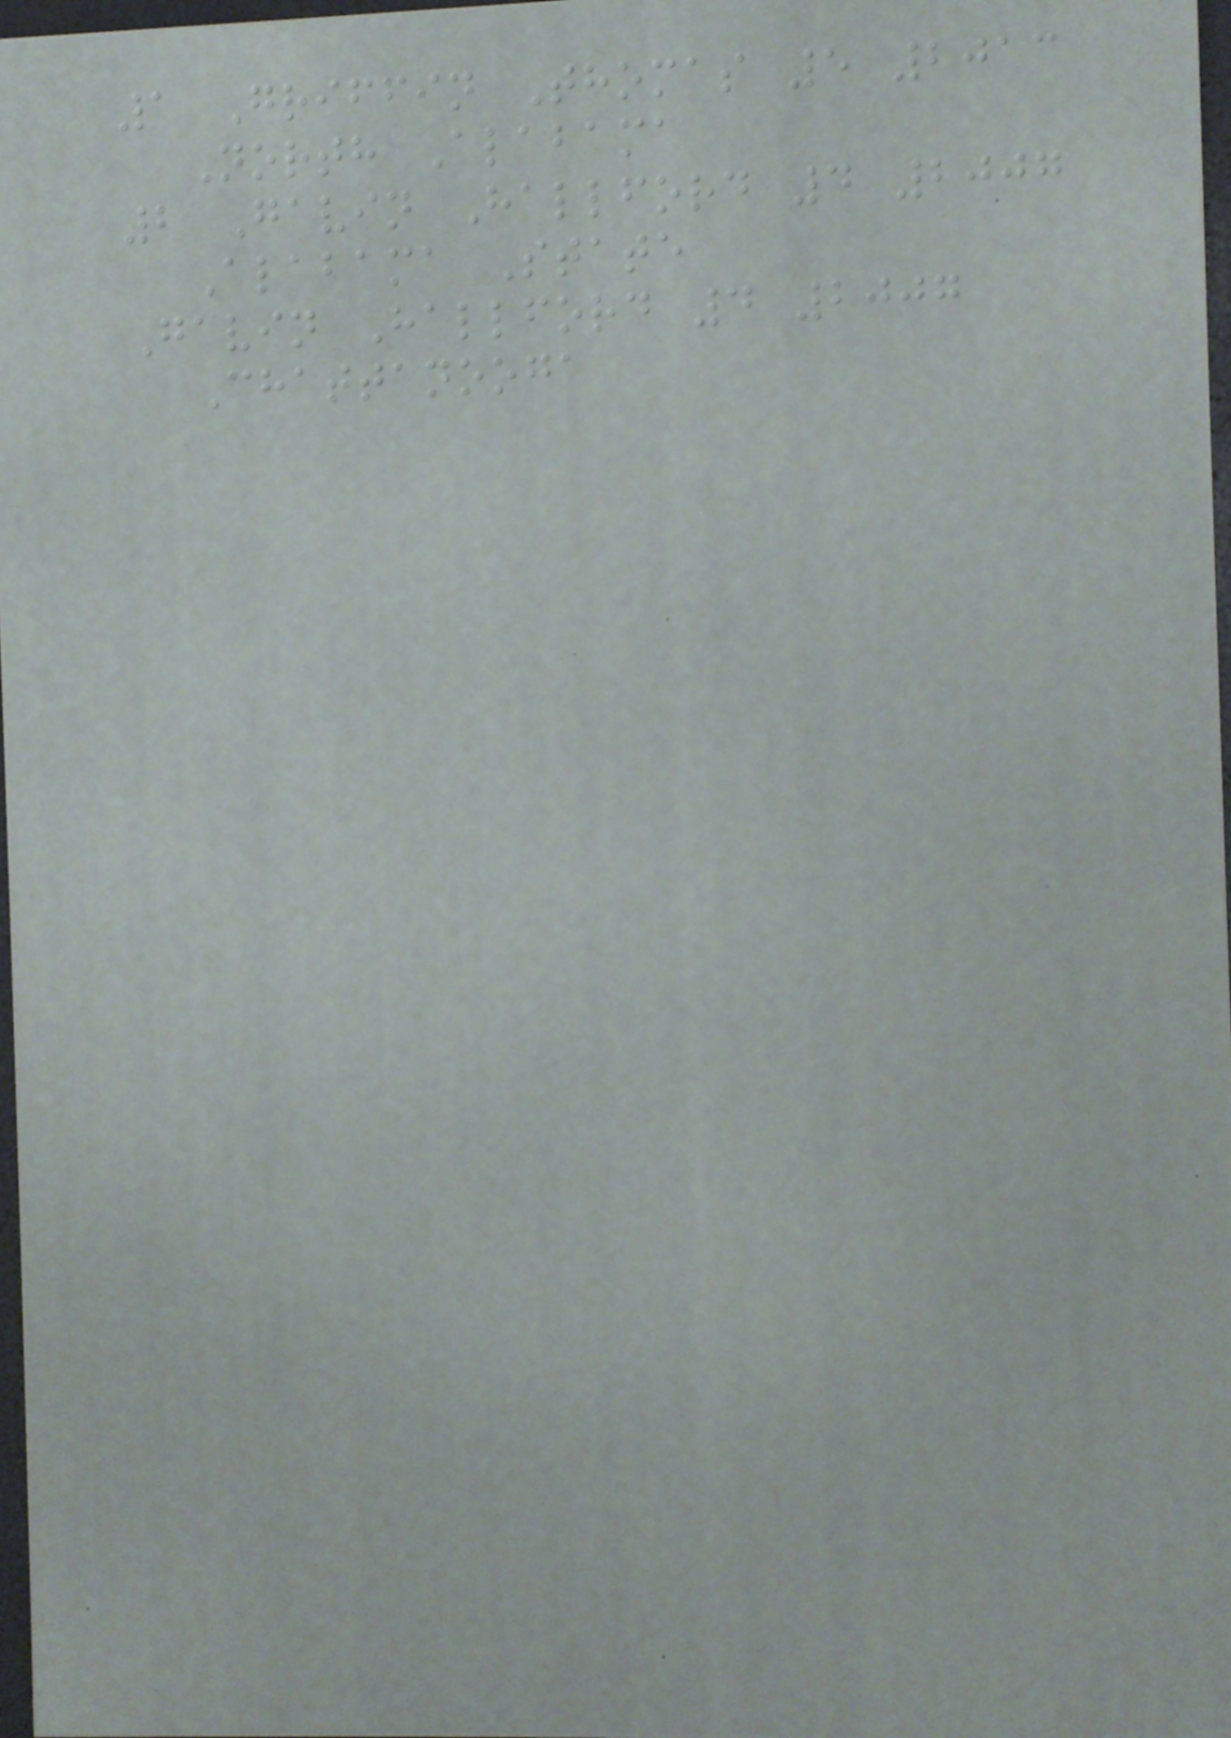1 Griffin Thomas 5 2013
North Alabama
2 Gavin Hallford 4 2007
Alabama State
Gavin Hallford 4 2007
Chattanooga
